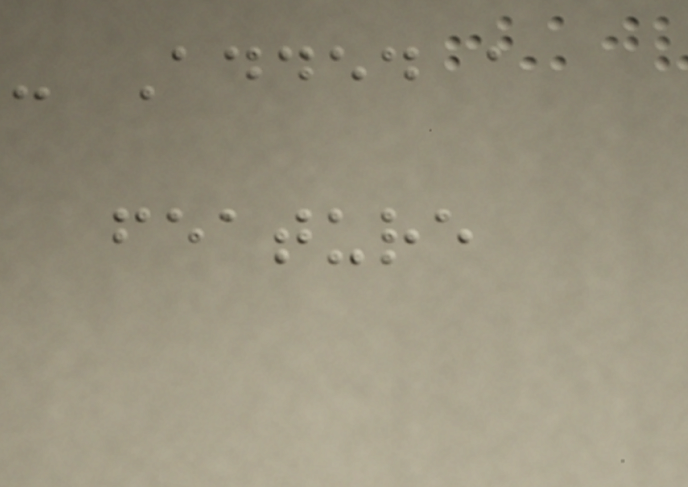- Added a
feature
